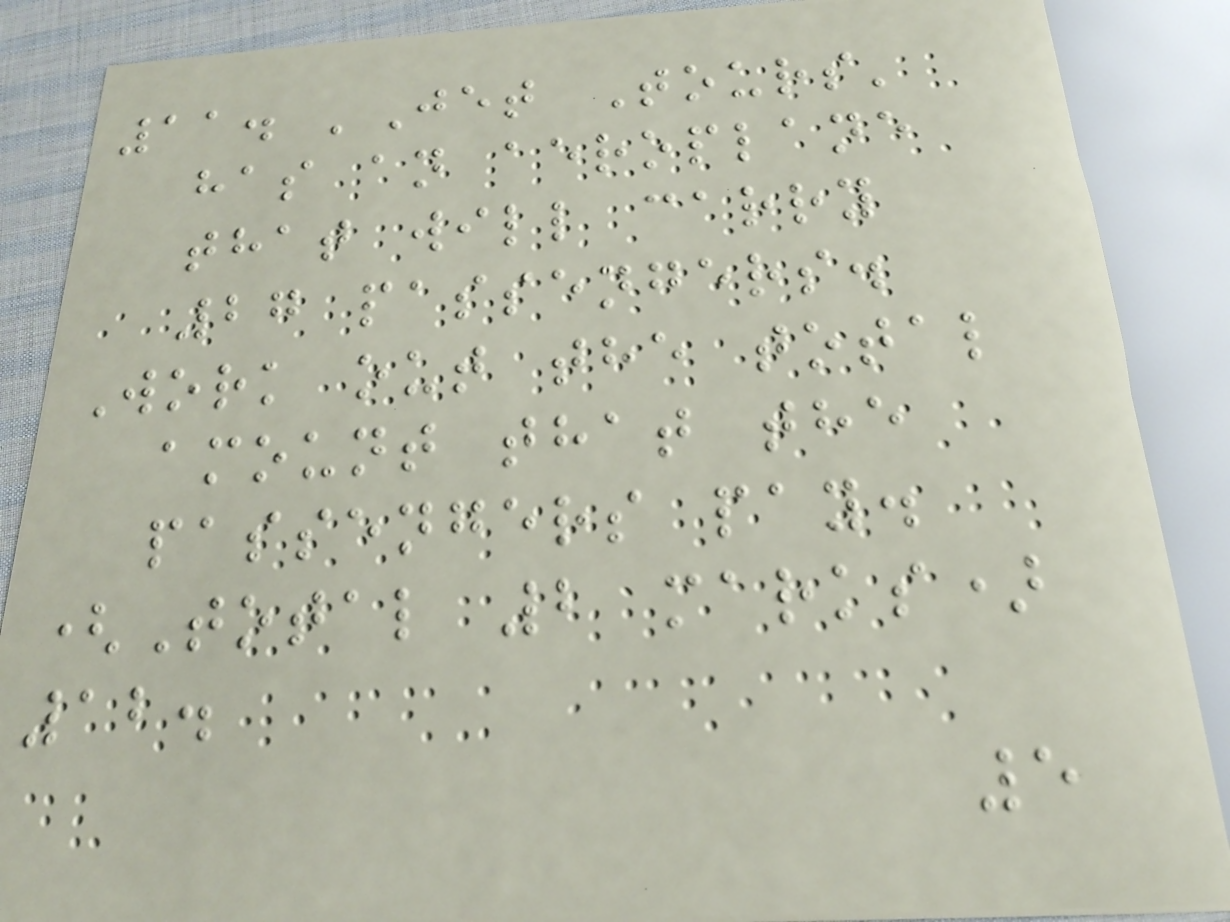11. 'Jet Tours'
has an aeroplane
that will carry
27 passengers.
Work out the total
amount that the
passengers pay.
(Total 2 marks)
12.
5
